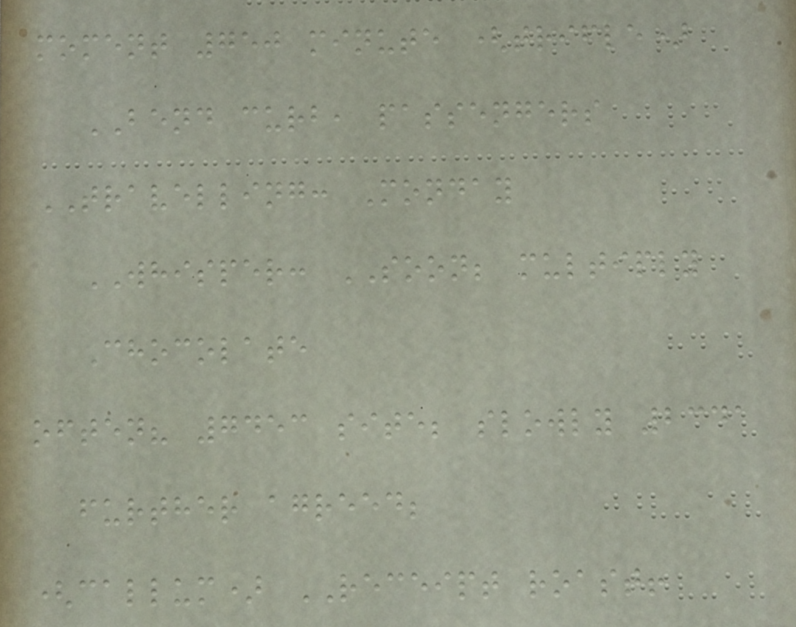moment 750 minute (trifle)
BEND curb, passengers
TRAVELLING: Monday
WHISPER: SOON; multiply
Chocolate
often? 7453 site; slowly 2341
further agreed;
(callum) RECEIPT roast!
